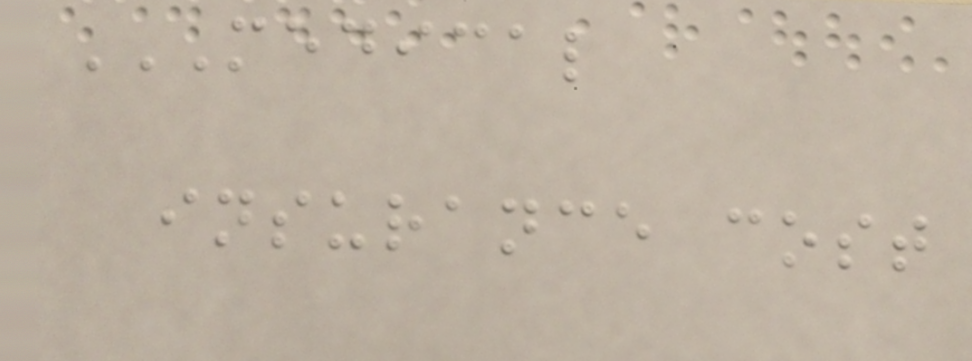MEDICAL
INSURANCE COST
